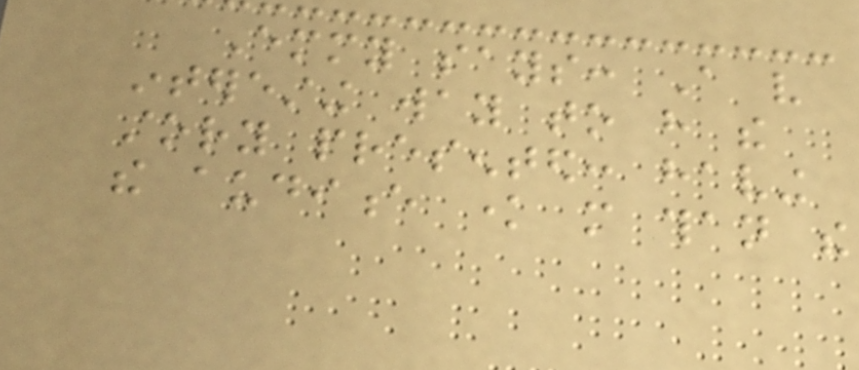Emmy says: A very
interesting way to have the
story presented: having
the audience know more than the
